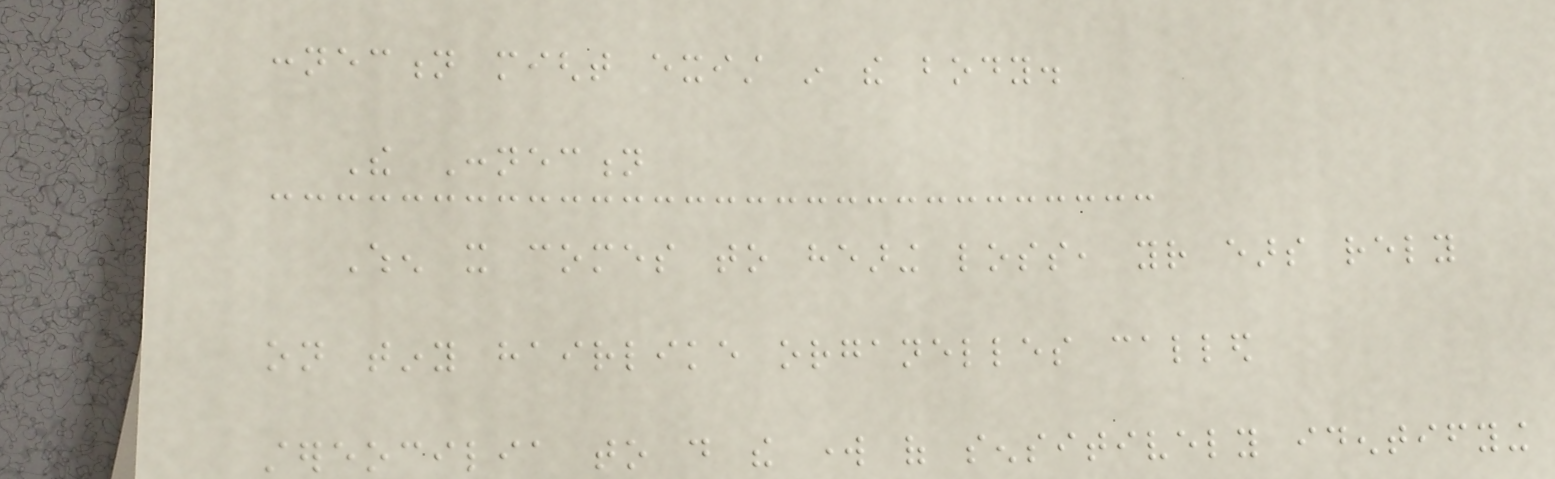connection might exist in the body.
The Connection
When it comes to hearing loss, your ears rely
on tiny hairlike organelles called
stereocilia to do the work of sensitively identifying
